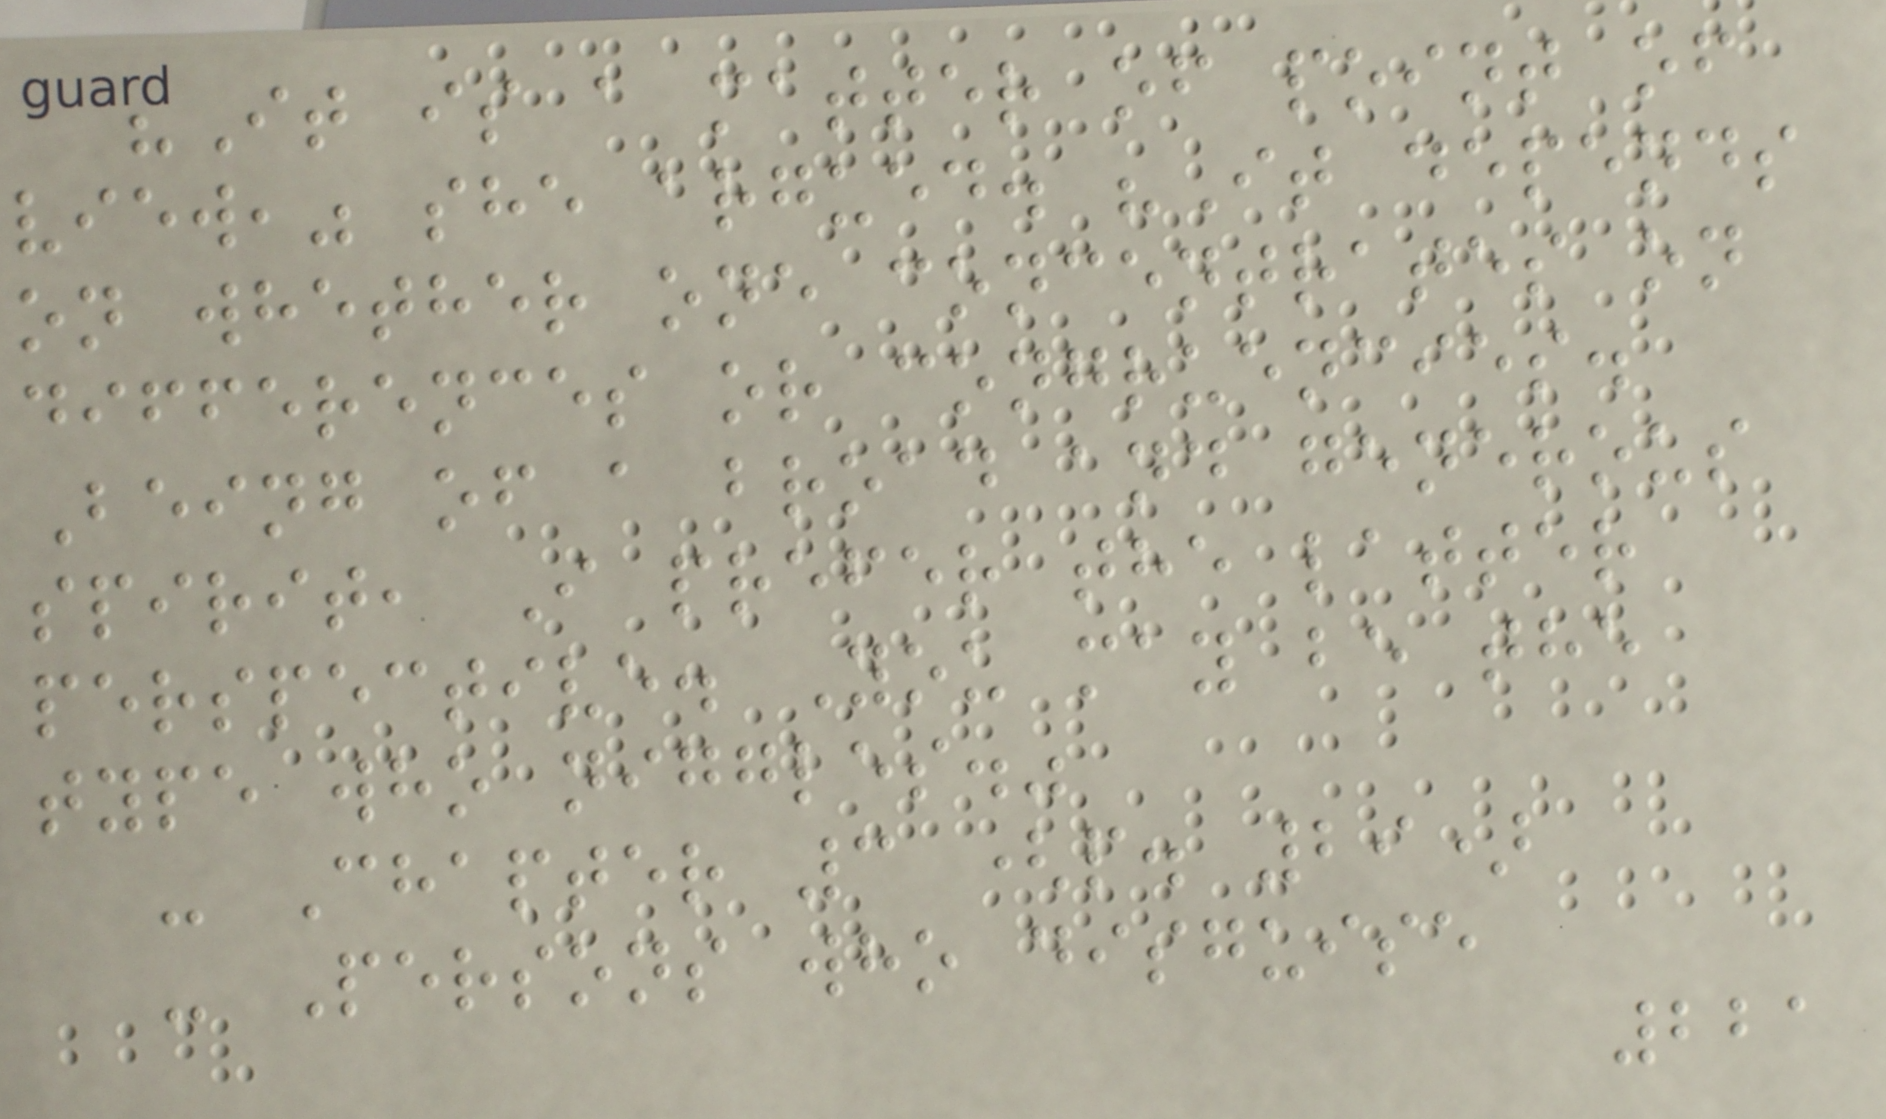"It is a matter of point of
view," she argued. "It depends
on whether one concentrates on
differences or congruencies.
Being of a broad and generous
spirit, I prefer the latter
perspective. You may be the
type who niggles."
- Chapter 3 (p. 29)
- Persons who disguise
221
